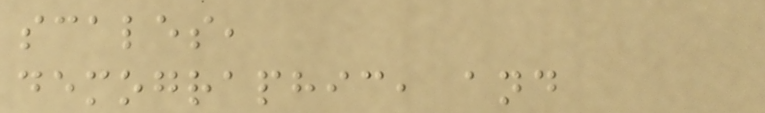scales,
demographic, and
